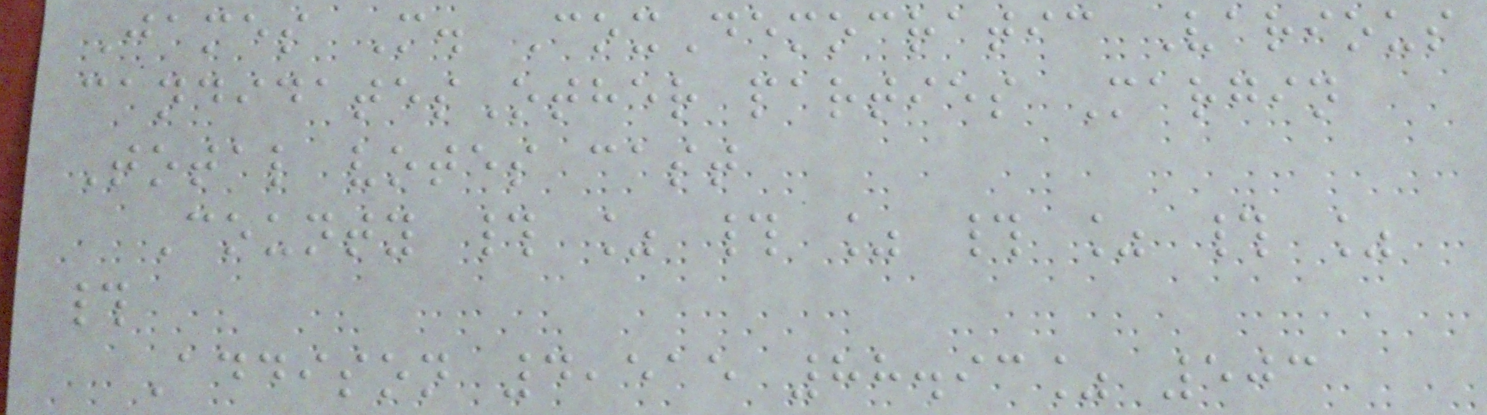James M. CoxDemocratic Various
candidatesOther parties Margin
Total votes cast
County # % # % # % # %
#
Addison 4,515 88.93% 503
